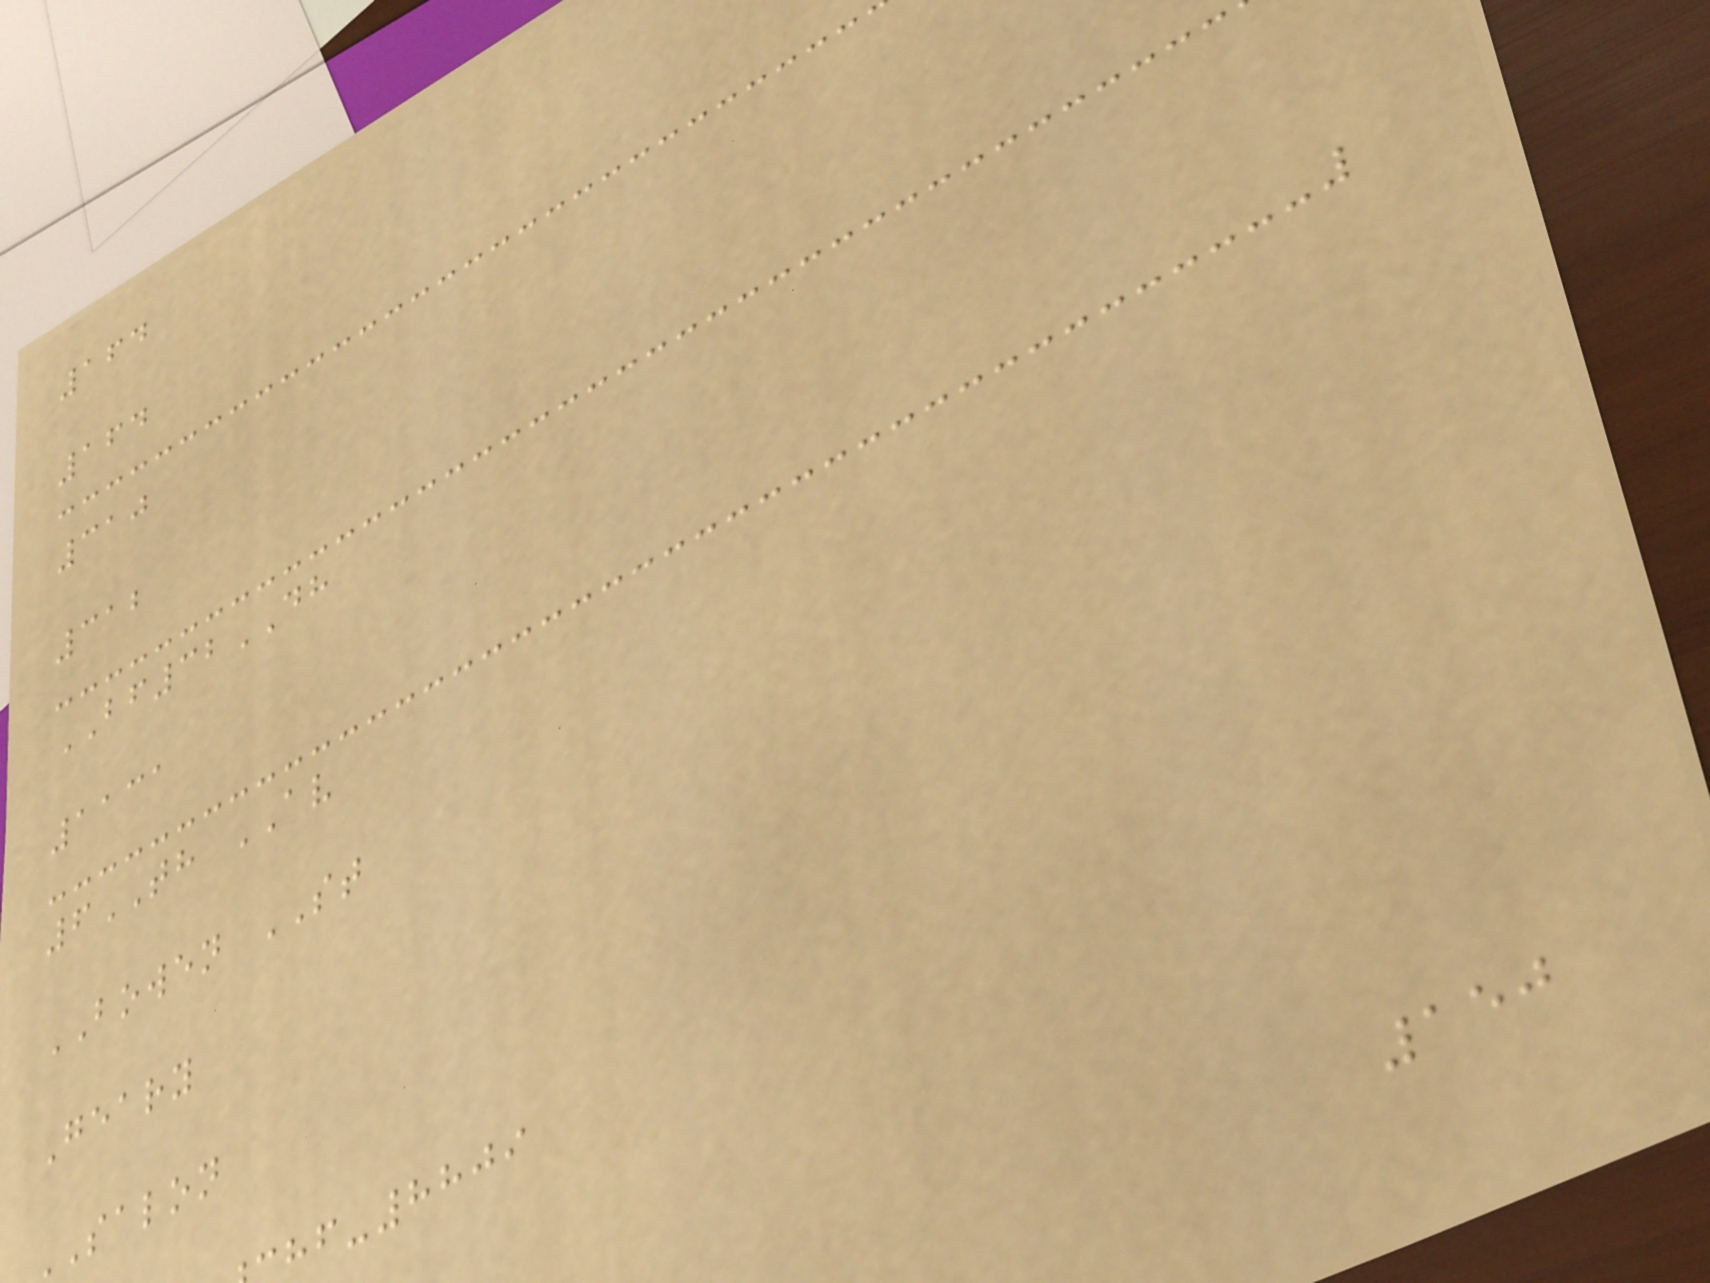164
164
310
312
BF32DH
1131
6TH AV
BOWEN ST
Geary
SALON
-8809
150
